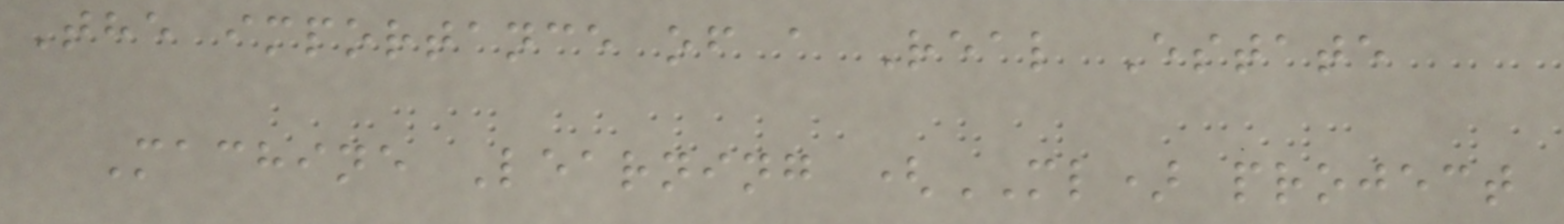The importance of a Real Estate
Machine Learning (ML) project
